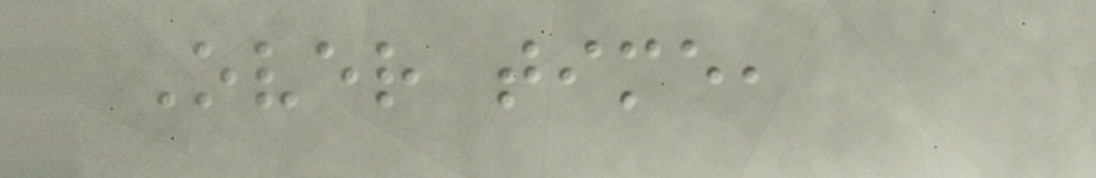Over time,
